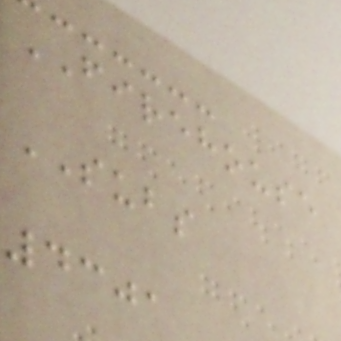FIREHOUSE
SUBS
4301
